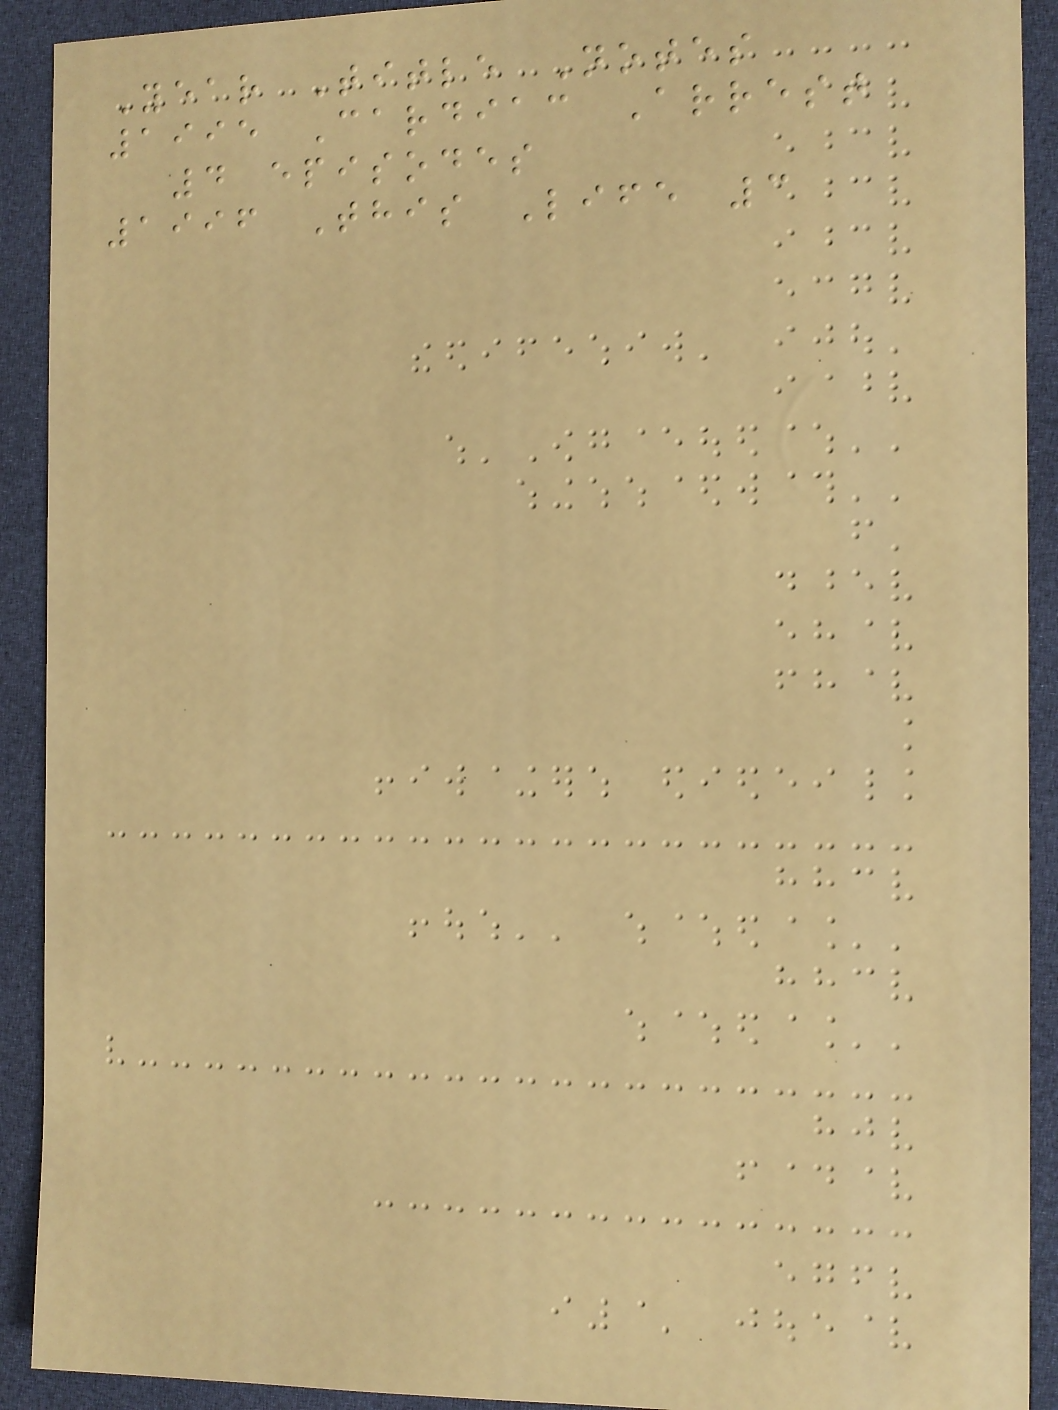Year Title Notes
1995 Cardiac Arrest
4 episodes
1996 This Life 3
